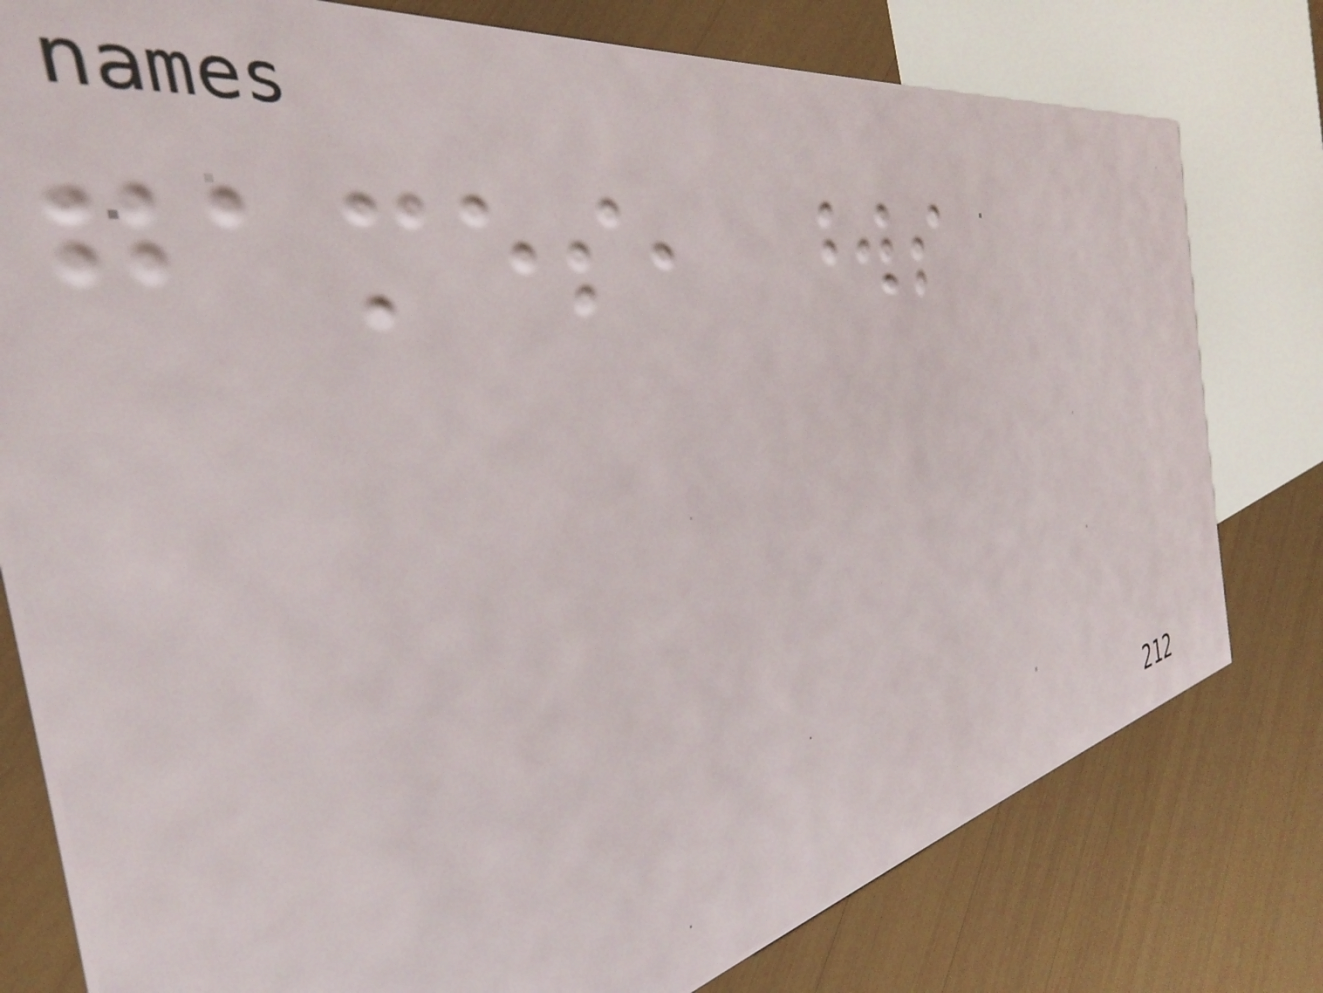games, words
